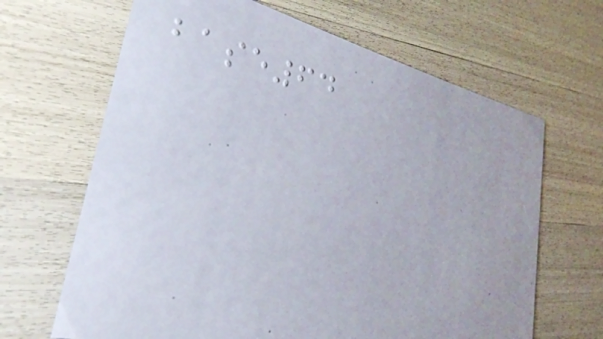base64
